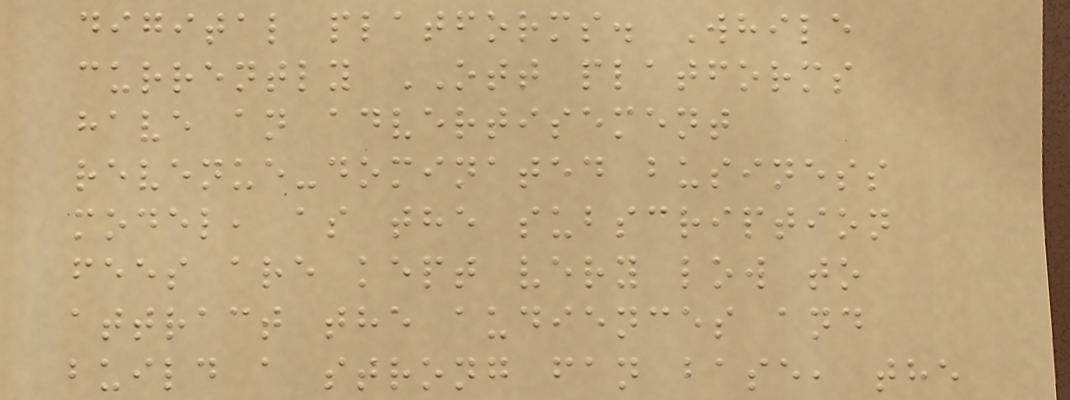digital platforms. While
currently OTT platforms
have an advertisement
revenue-dominated business
model, as the subscription
fees are kept very low to
attract the audiences and
build a strong fan base, the
